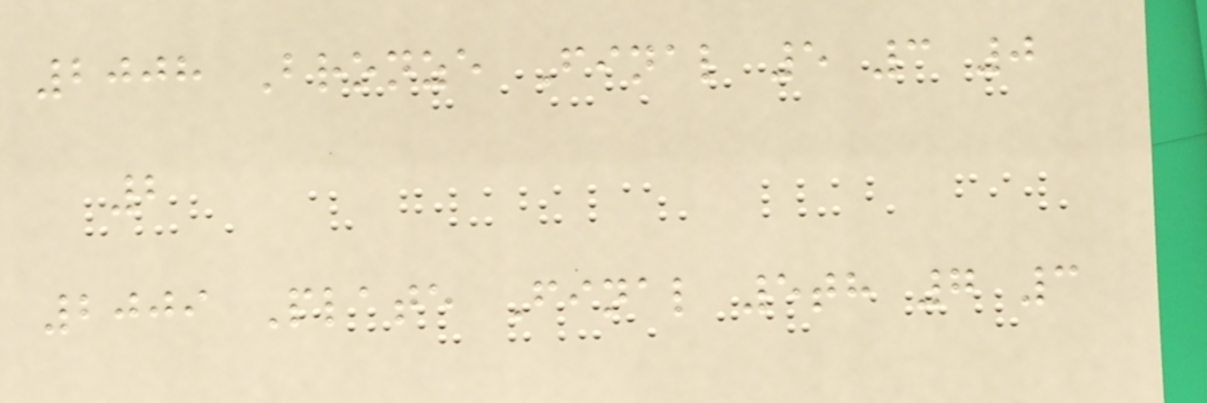2008 Bronze Final 5 3 0
2
2009 Plate Final 5th 7 3
